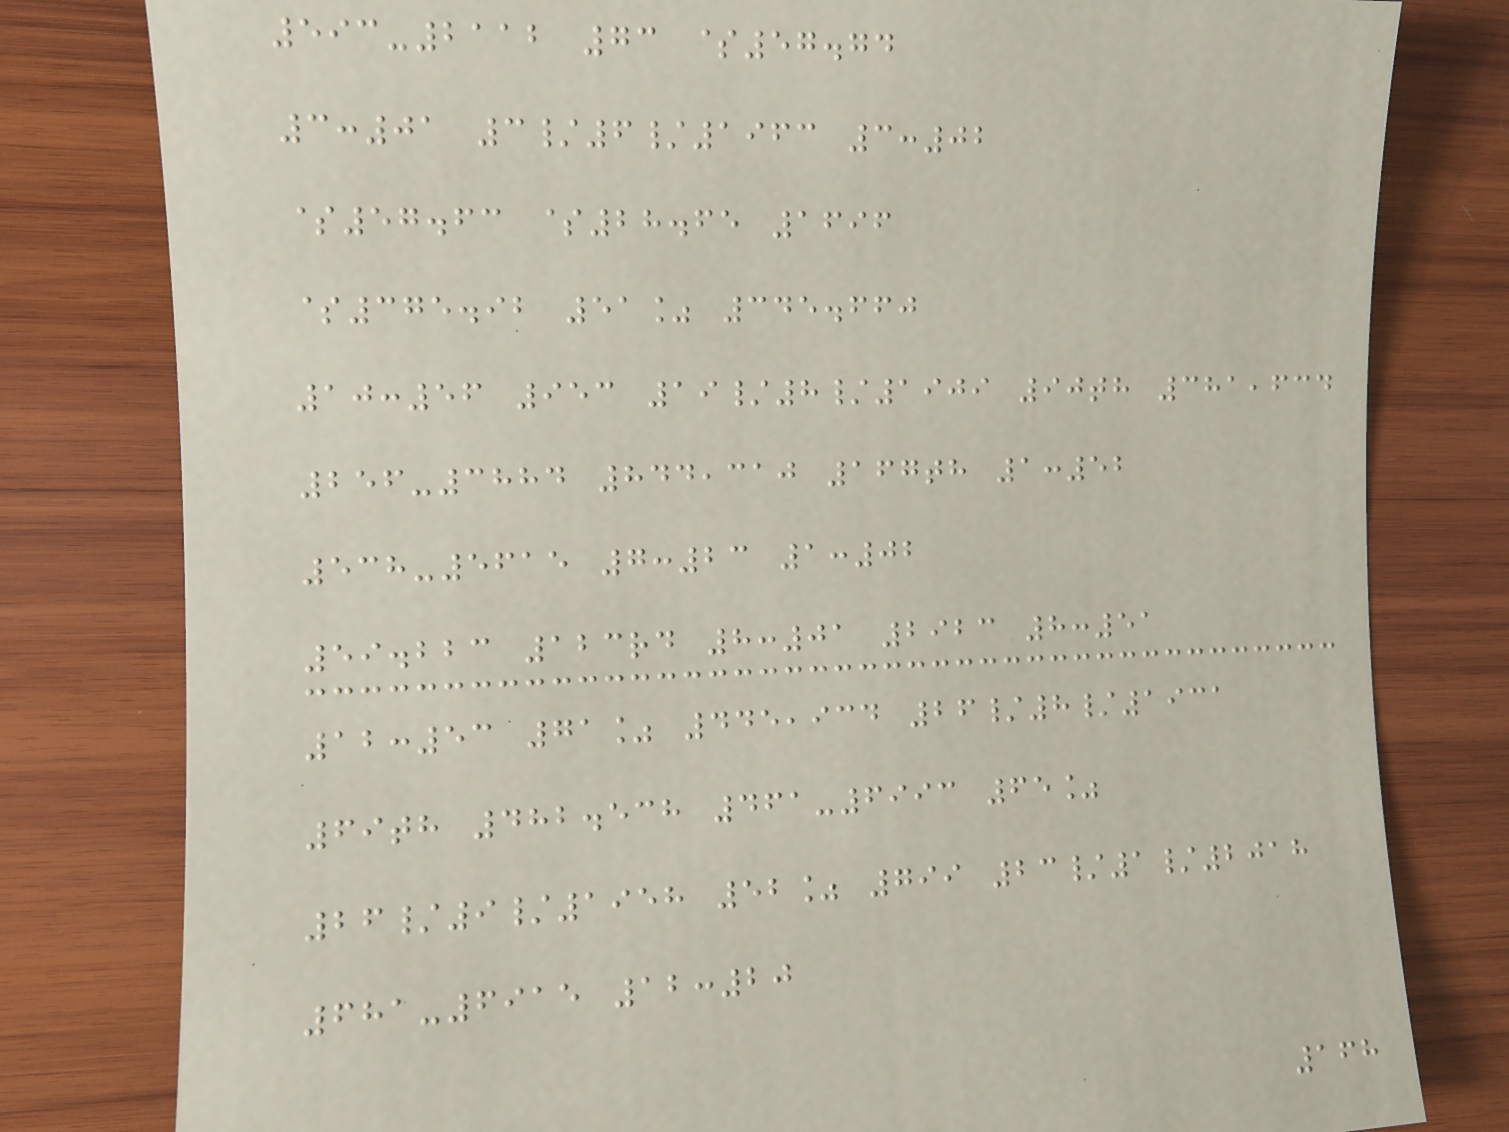593-2112 73 $57.74
3:01 3/6/1963 3:02
$57.63 $28.65 1696
$375.92 51% 345.660
10:56 953 19/8/1909 90th 381,634
256-3884 844,310 167th 1:52
538-5615 7:23 1:02
59.223 123rd 8:01 2923 8:51
12:53 71% 445,934 26/8/1931
69th 482.538 461-6993 65%
26/9/1958 52% 799 23/1/2018
681-6915 12:20
168
